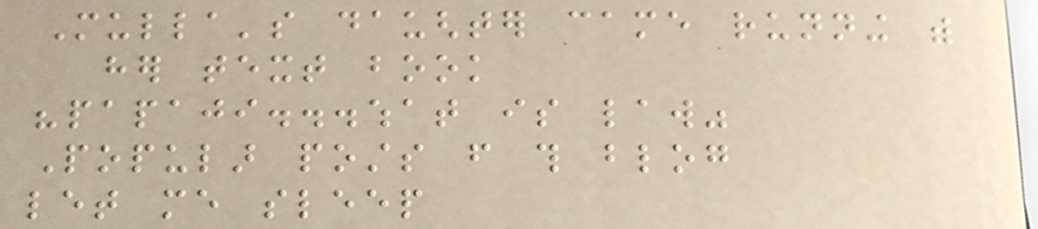Mulla's daughter came running with
her text book
"papaji...what is law"
Popular posts from this blog
let me sleep
